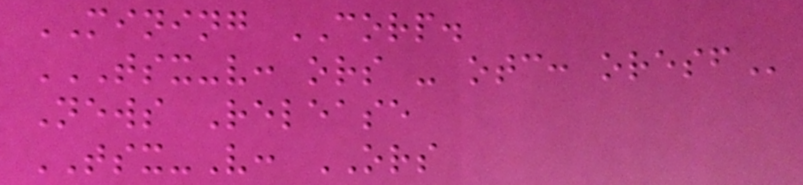MINING CORP.
TSX-V: ORS - OTC: ORESF
News Release
TSX-V: ORS
